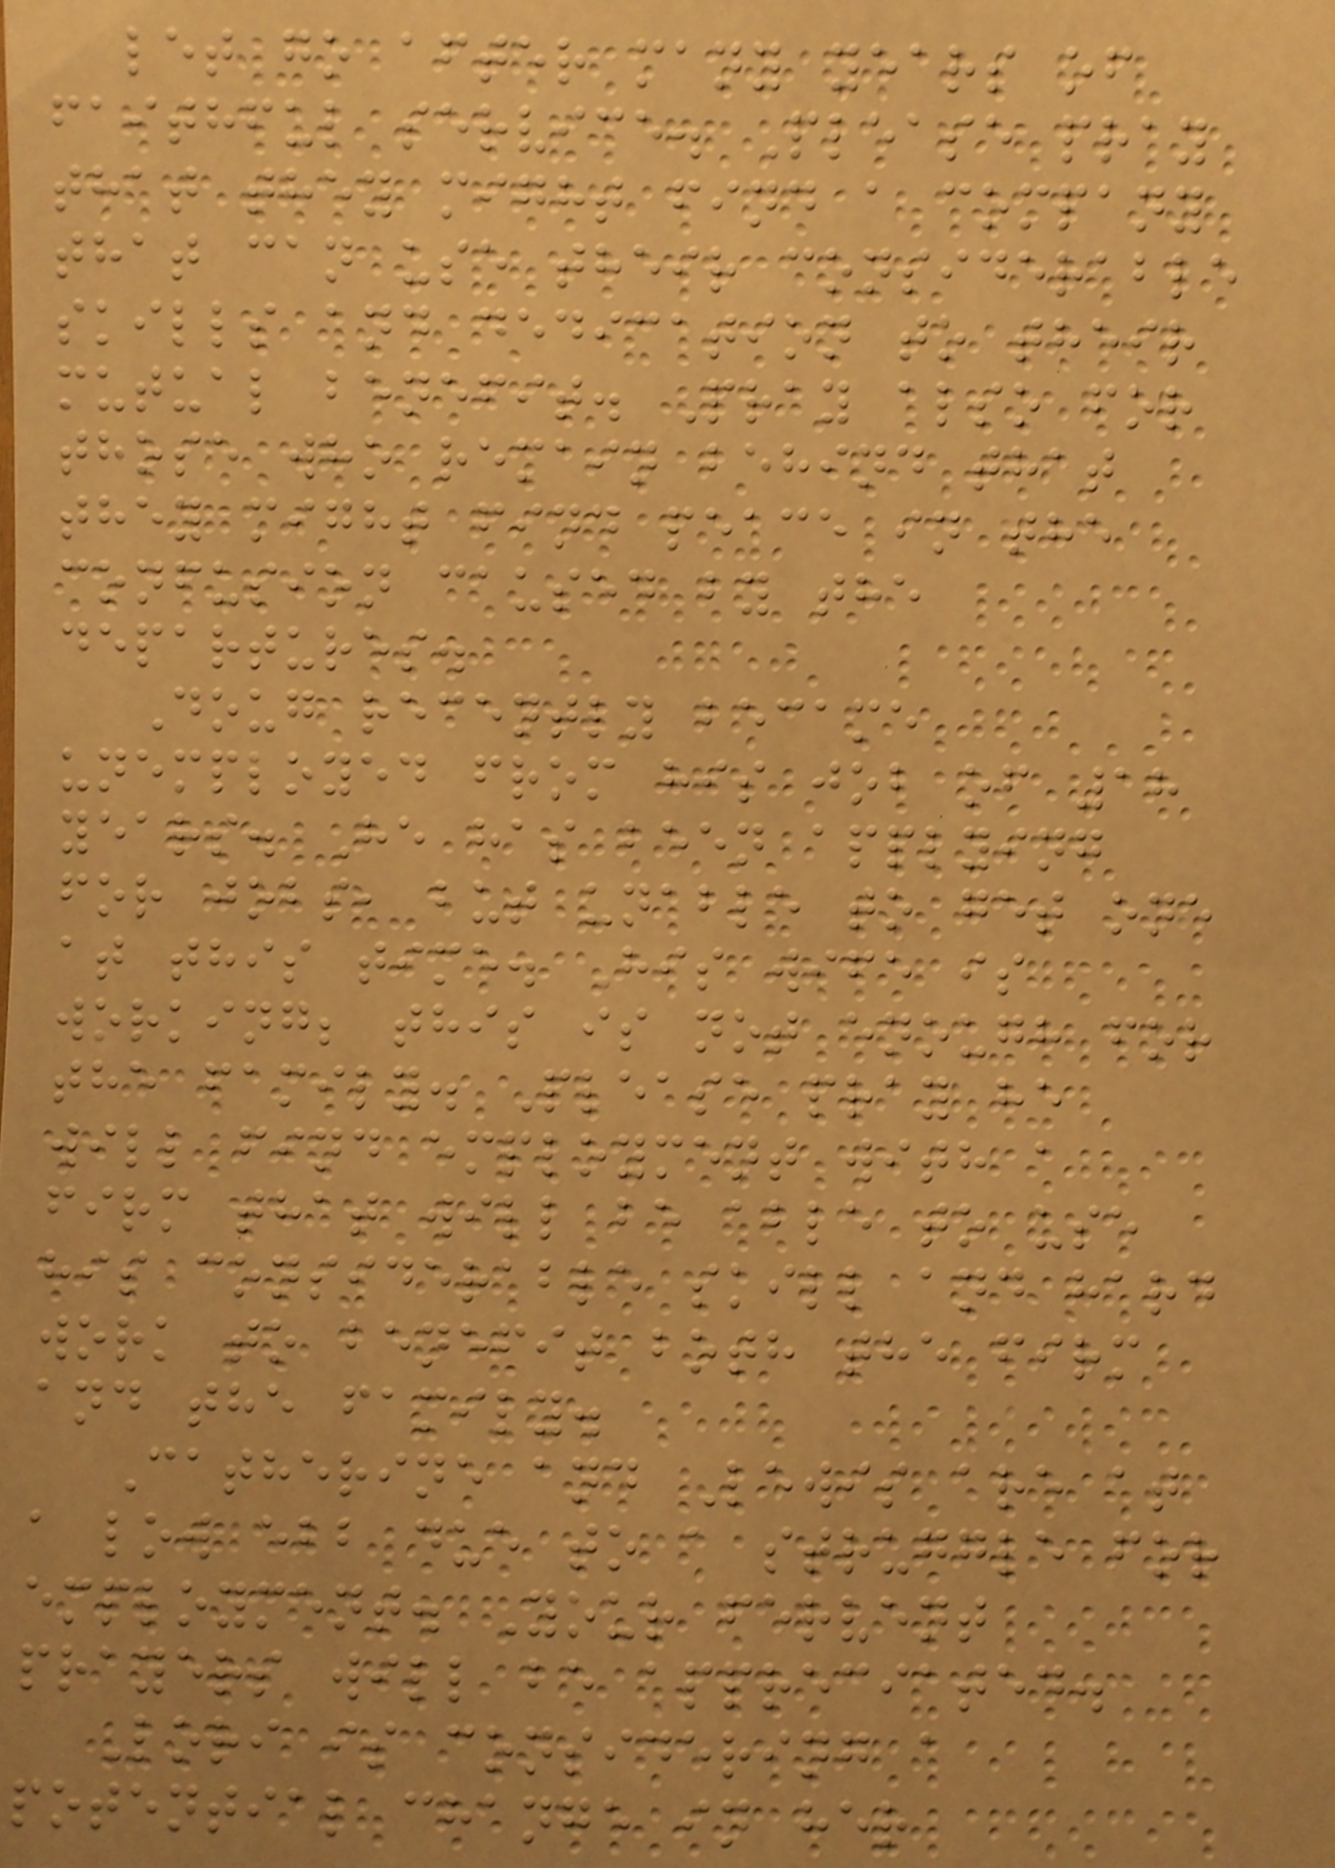let go after many years of
faithful service. Please pray
that they might find a company
that can use their considerable
skills and dedication to their
mutual benefit. Pray also for
those who remain behind that
they might find peace in the
confusion caused by the
departures.
Doug recently became
unemployed from his job of 18
years. He has been applying
for jobs, but unable to get one
at this time. His wife is
working; this is not enough for
the family. Please pray he
will find employment with a
firm that will be able to use
his considerable skill and hard
work to benefit both the firm
and the family.
Catherine and Lewis are at
a low ebb due to a struggle for
employment. Your fervent
prayers will be appreciated.
Lori is considering a
potential change in her
